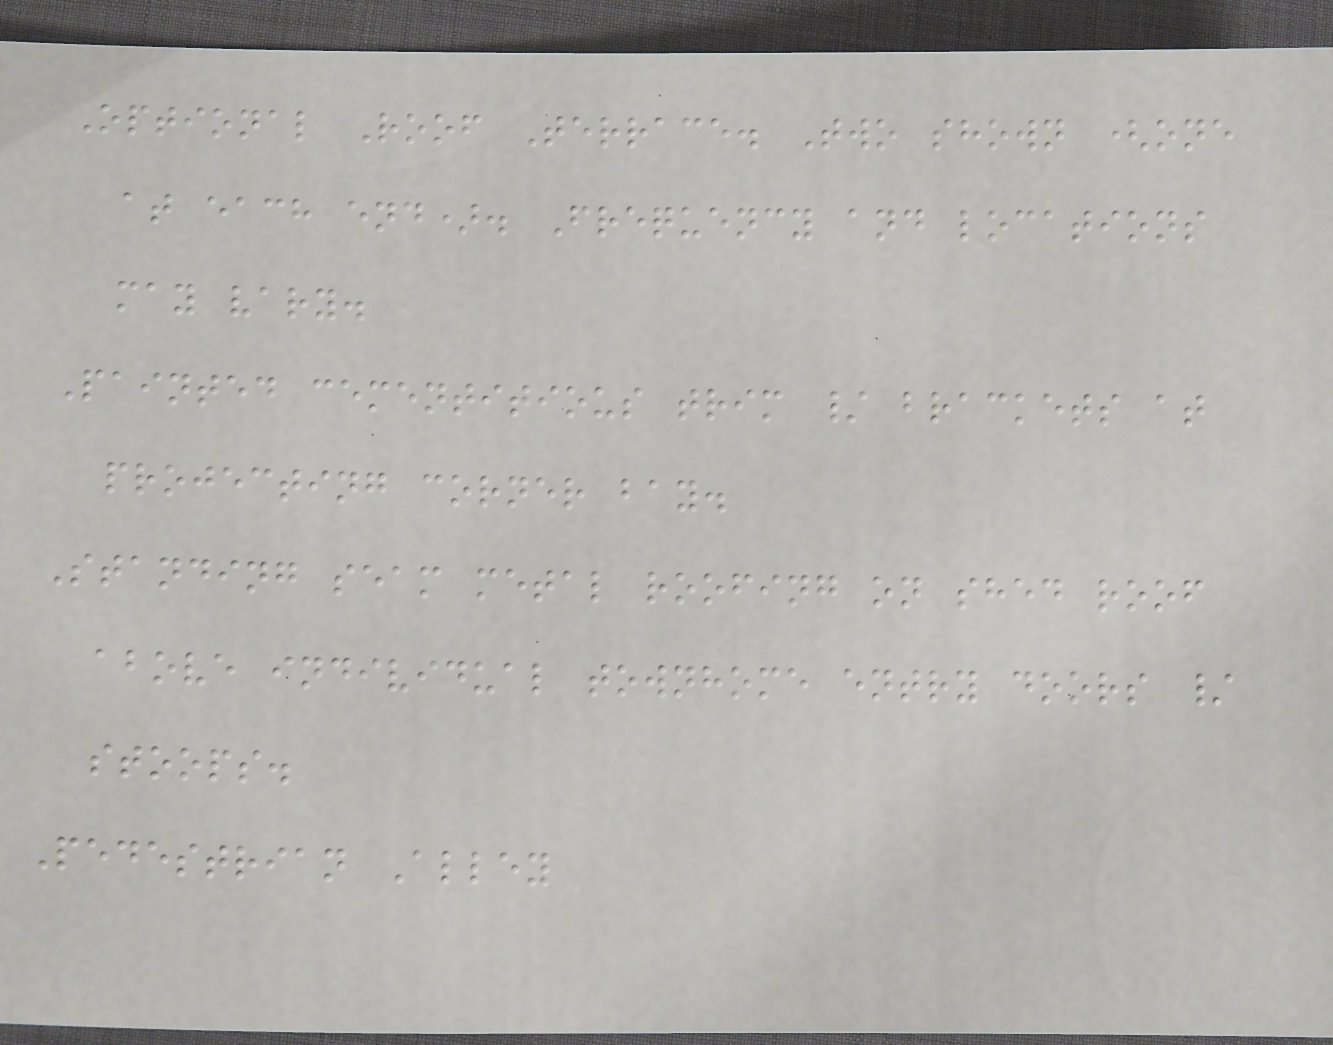Optional Roof Terrace. Two shown (one
at each end). Frequency and locations
may vary.
Painted cementitious trim / brackets at
projecting corner bay.
Standing seam metal roofing on shed roof
above individual townhome entry doors /
stoops.
Pedestrian Alley
